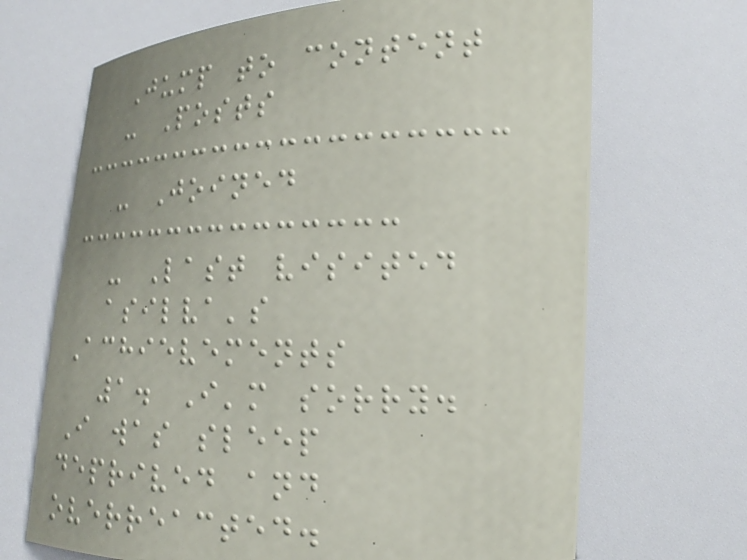Jump to content
- Posts
- Joined
- Last visited
asilva's
Achievements
1. I'm sorry.
I was sleep
deprived and
overreacted.
